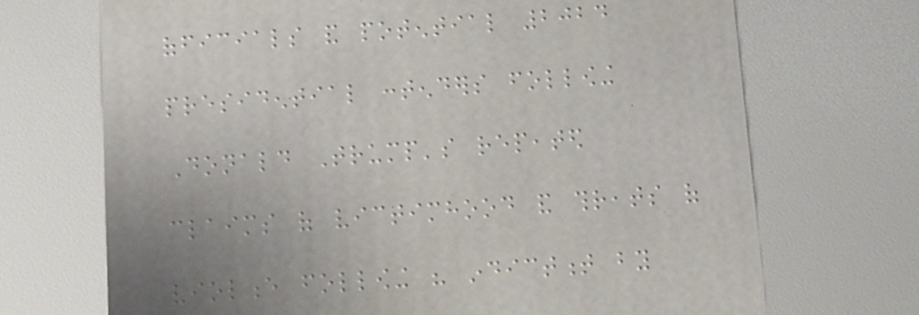officials and potential 2024
presidential contenders following
Donald Trump's repeated
claims of victimhood and threats of
violence following his indictment by
